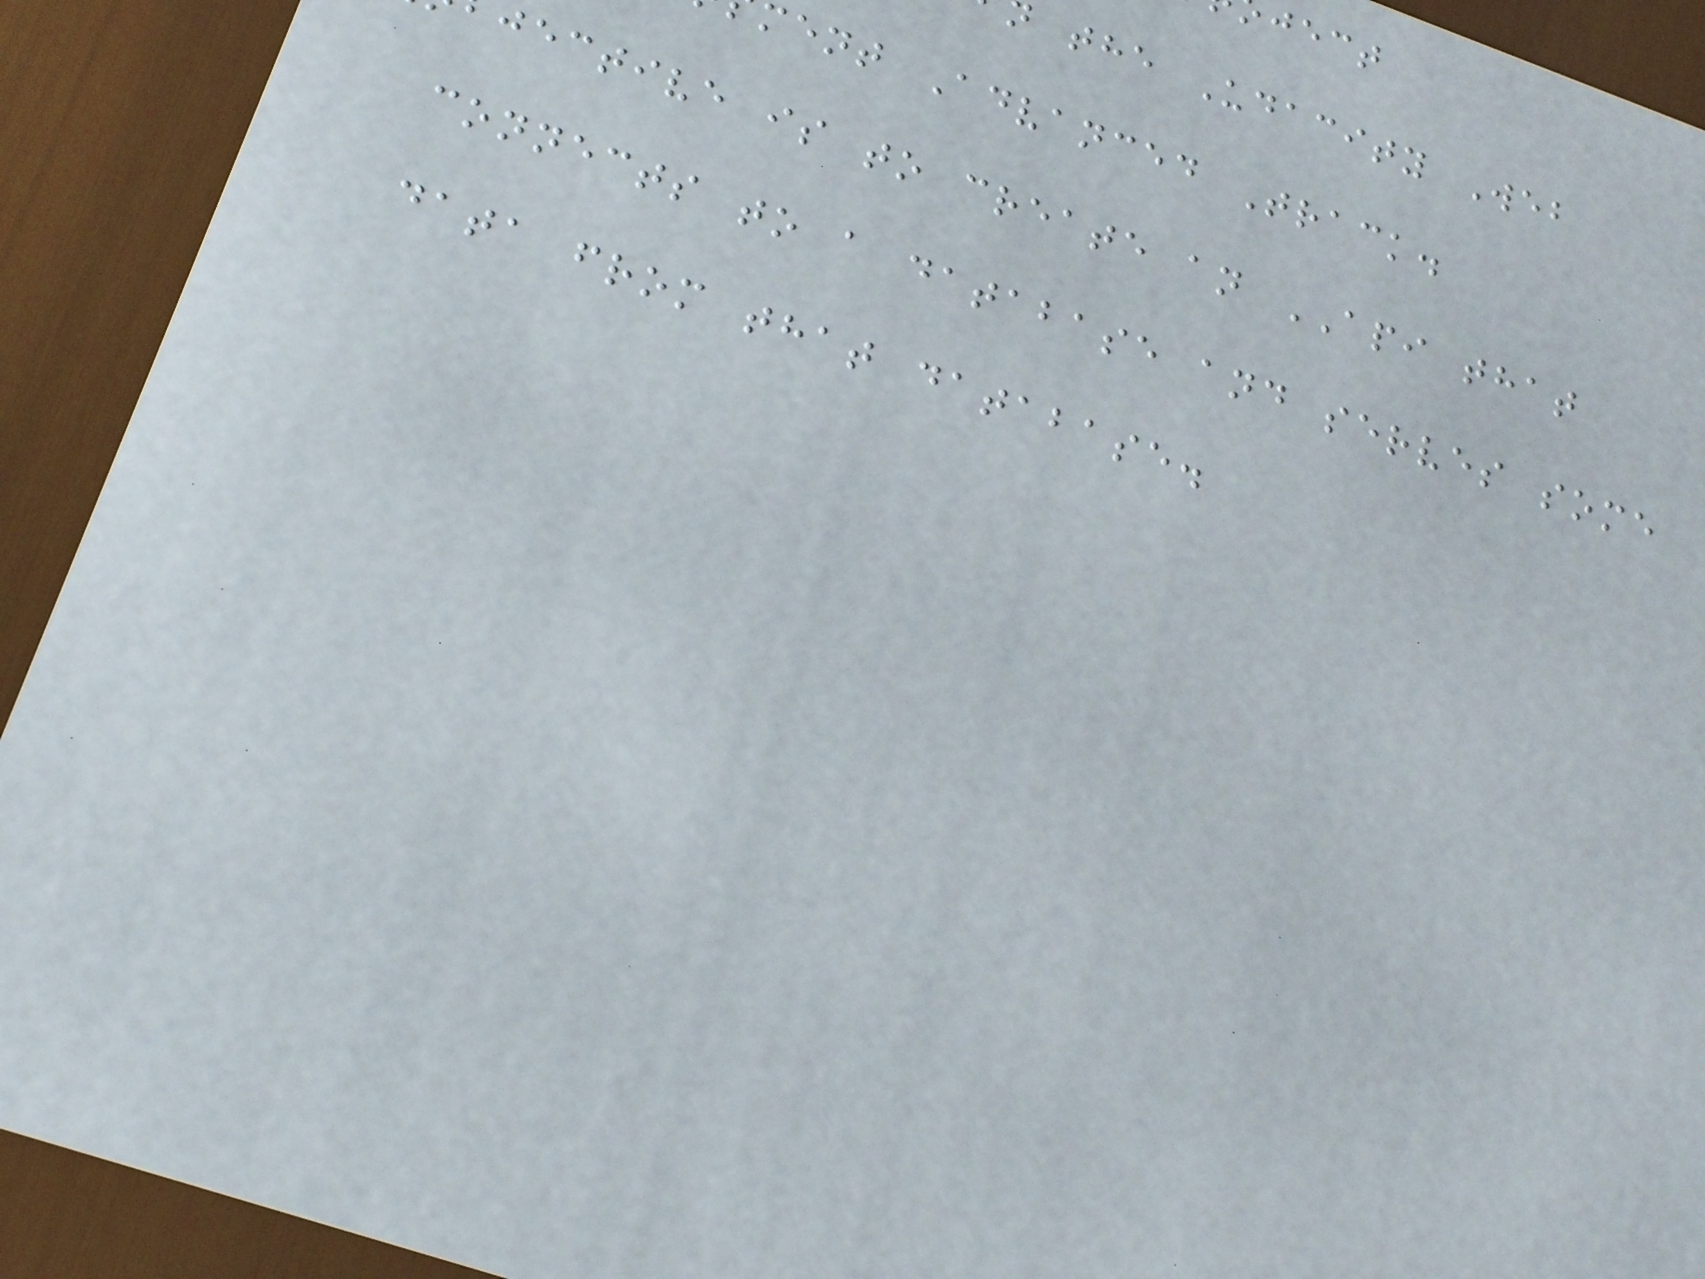the Udacity Web
ment Advanced Track.
jective is to create an API that
connects to a database and serves some
data from that database.
